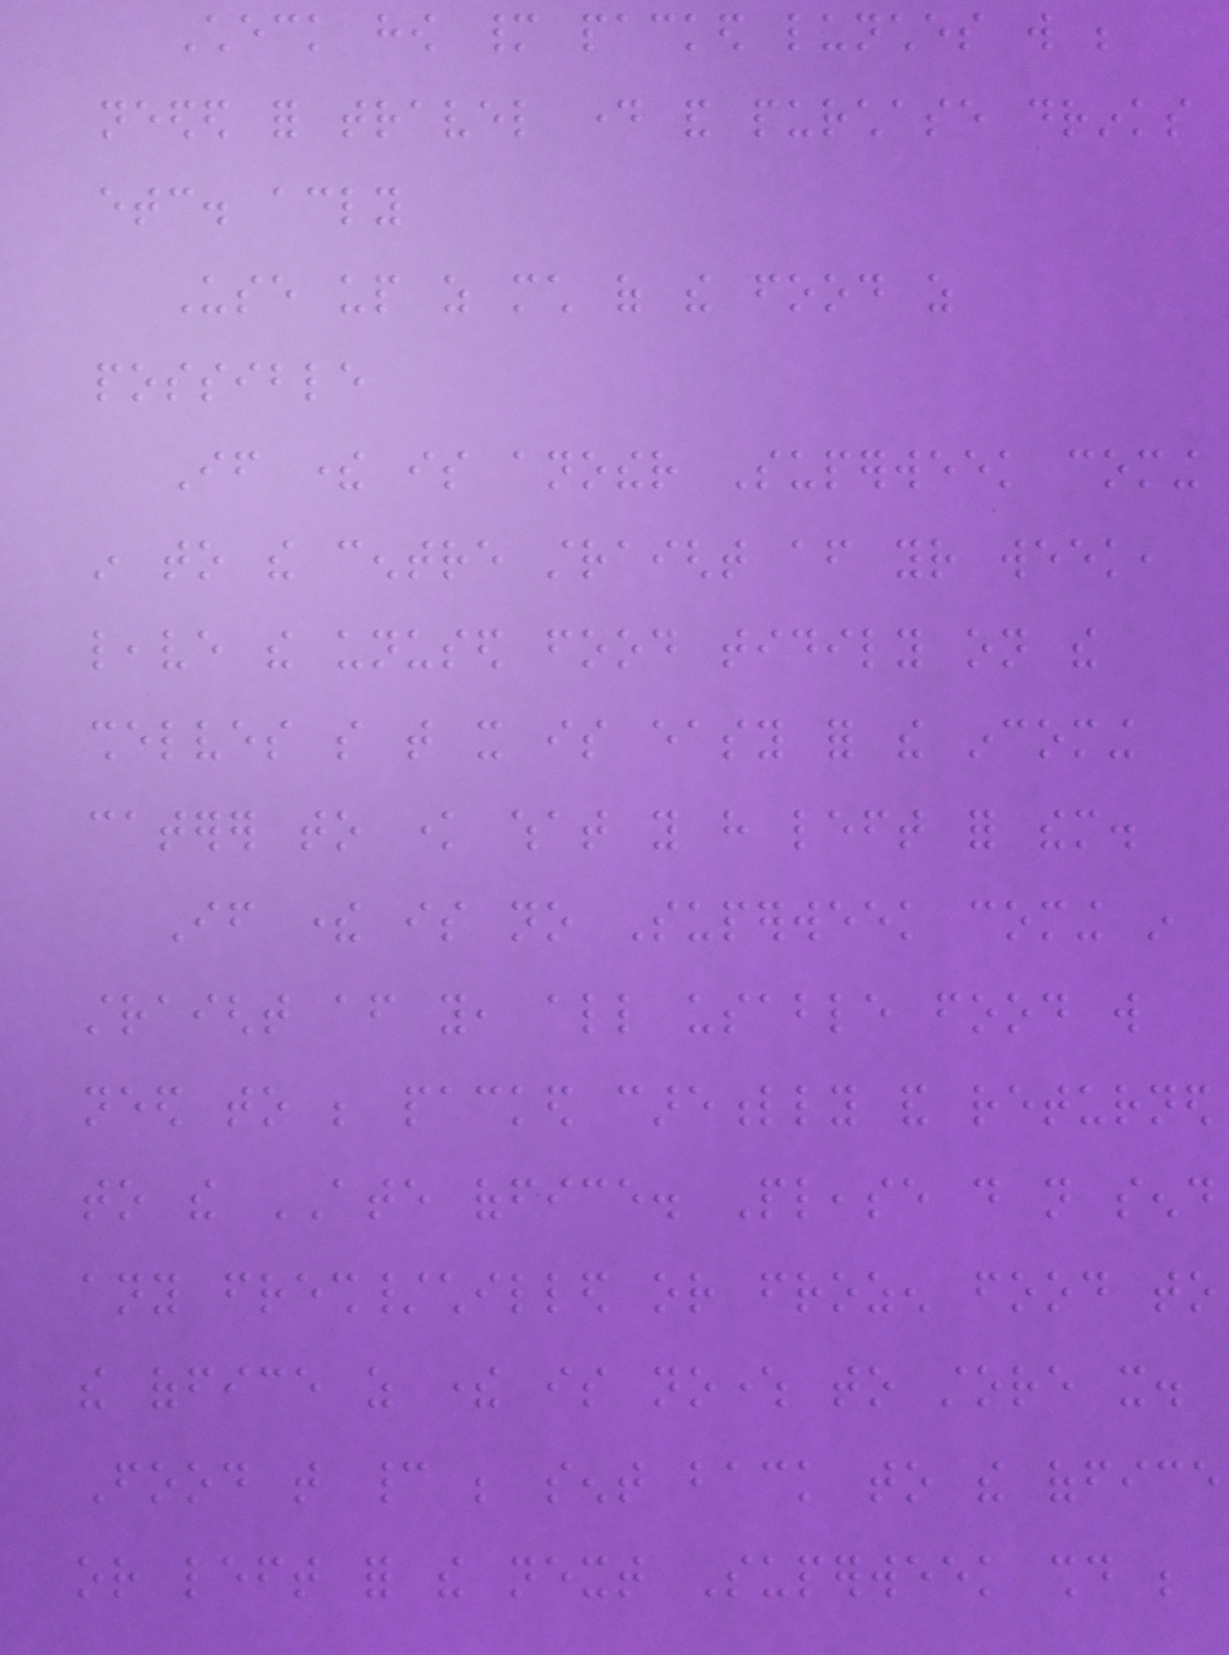Check how many packed lunches will be
needed for travel day and purchase drinks
etc. accordingly
Use up as much of the food as
possible
If there is another Superweek coming
in to the centre straight after your week,
leave the unused food tidily on the
shelves so that it is easy for the incoming
caterer to know what you have left for them.
If there is no Superweek coming in
straight after you, all usable food will
need to be packed carefully and returned
to the ATE office. Please do not send
any fresh/chilled or frozen food to
the office as there is nowhere to store it.
Food that cannot be sent back to the office
or left for the next Superweek should be
